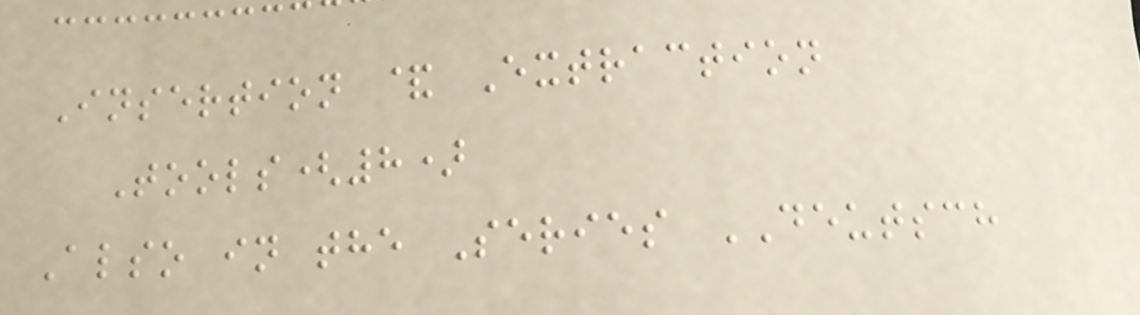Insertion & Extraction
Tools(8)
Also in the Series DEUTSCH
